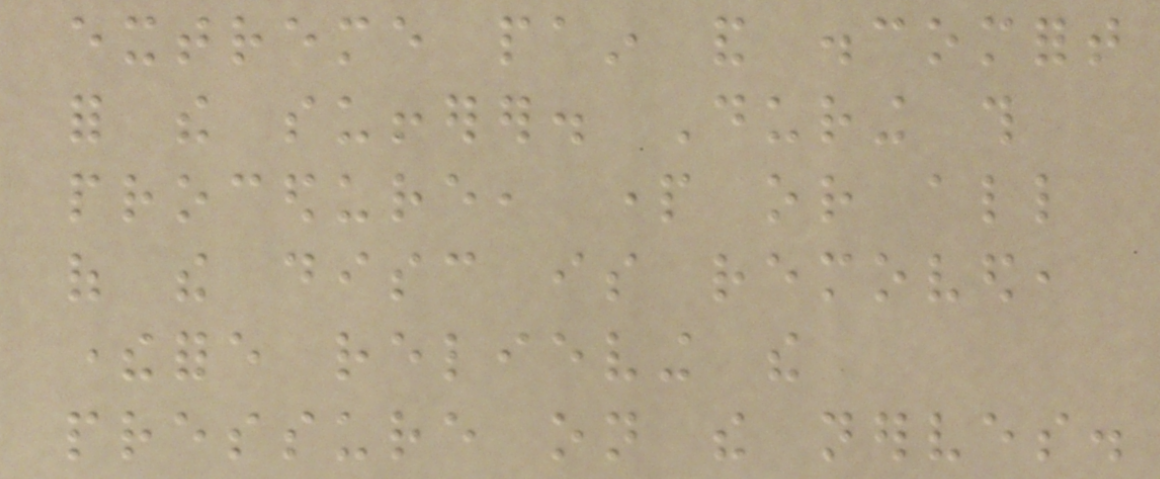extreme pain and discomfort
for the sufferer. During this
procedure, part or all
of the disc is removed,
therefore relieving the
pressure on the nerves.
